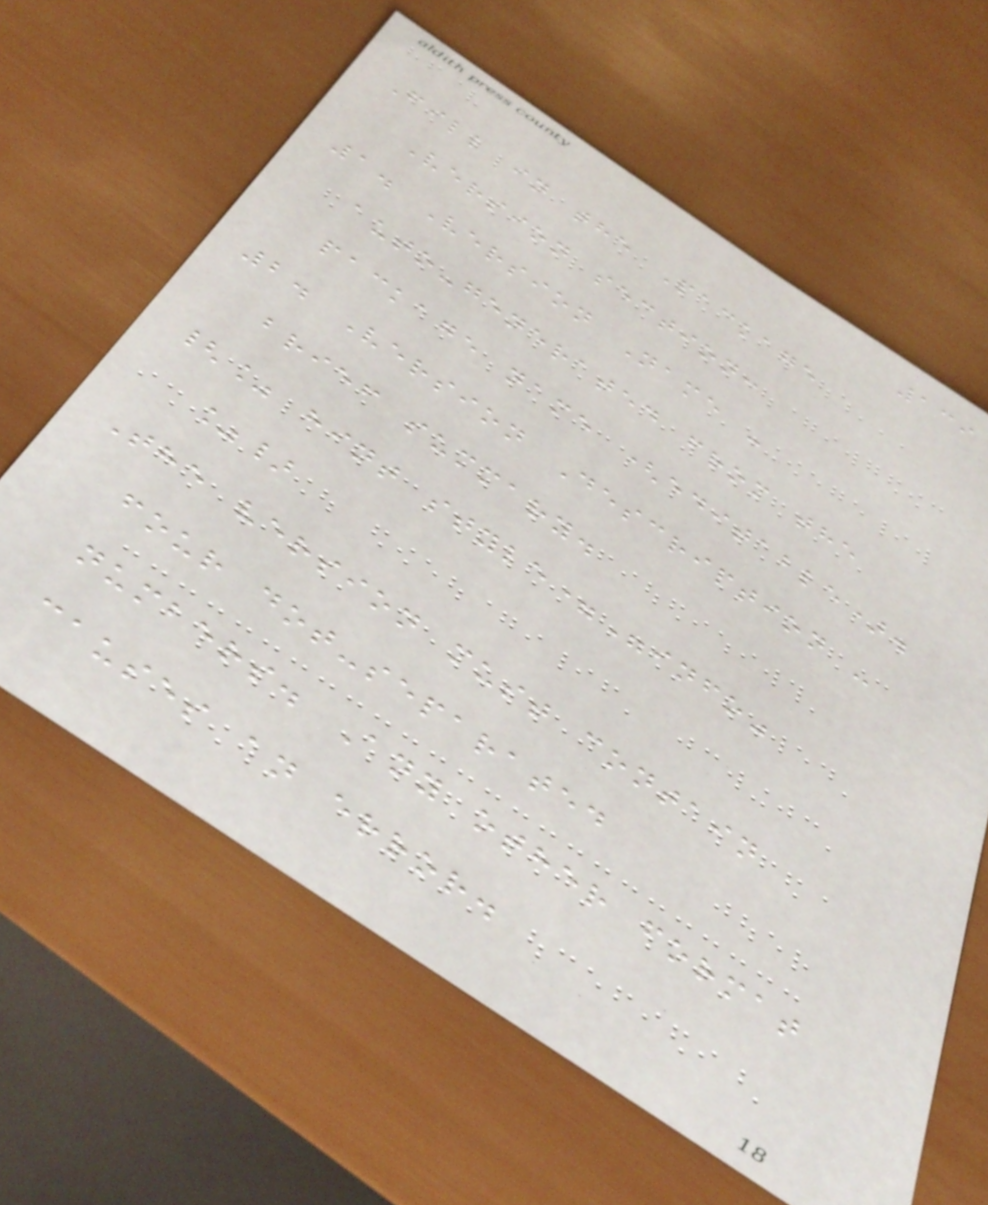139
Fill in the Package
Version section:
1. Version Name -
auto-generated from the
package name (editable).
2. Version Description -
brief summary.
{% hint style="info"
%}
The version must contain
four dot-separated
numbers. Any other format
causes an error.
